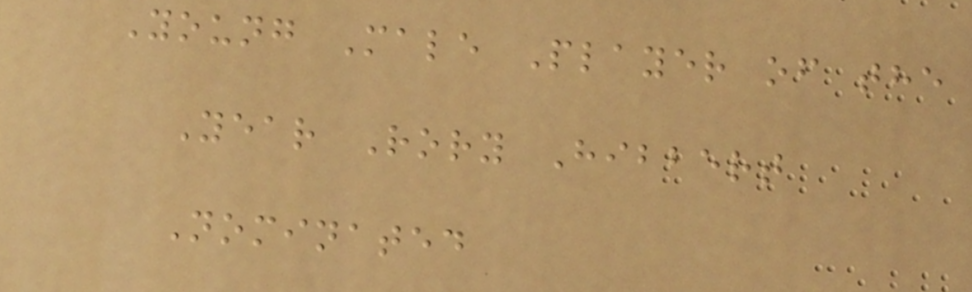Young Male Player of the
Year Rory Hibbert
Nominated
